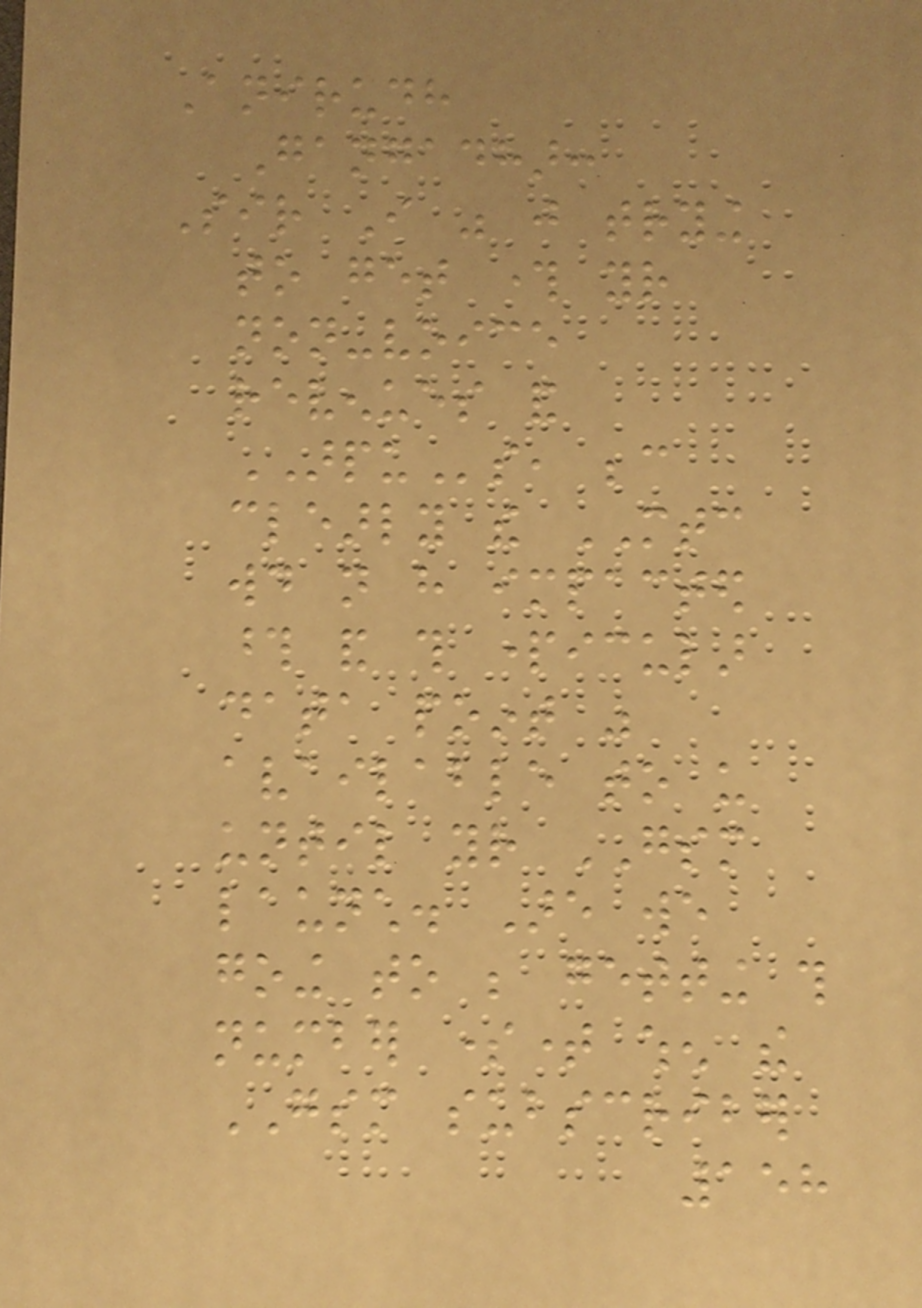Anirudh
Gangadhar:
Sir I was just trying
to get through your
non-voice
revenues and
ARPUs, because
clearly the MTC
would not have impacted
those and this particular
data point was
available to us
until your GSM
launch. Are we
going to be getting this
number sometime when the
GSM subscriber
158
